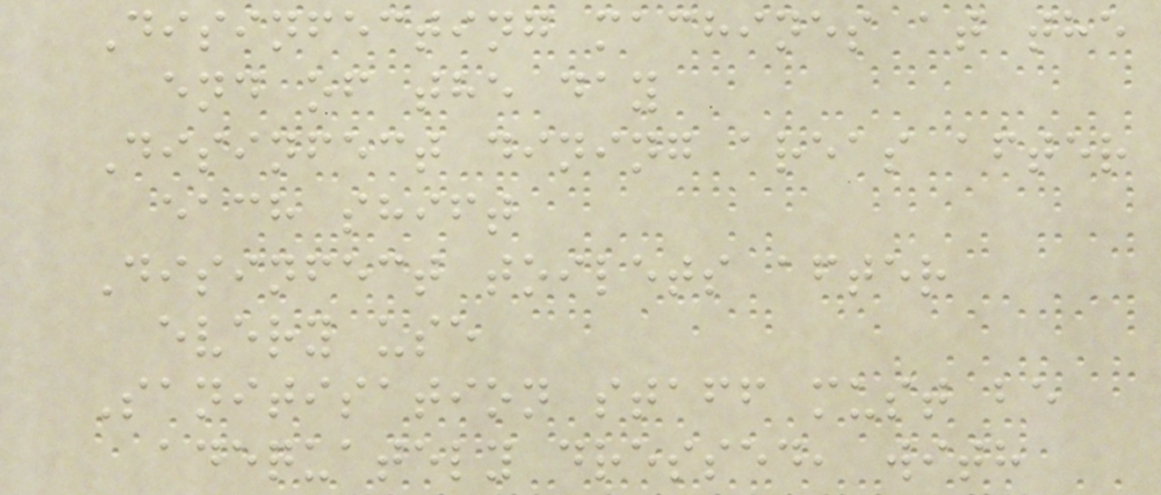Disinfecting machines at the
end of the day
Disinfect dining areas after
each shift
Disinfect toilets after
every use
Sanitisation staff must be
adequately dressed, with
